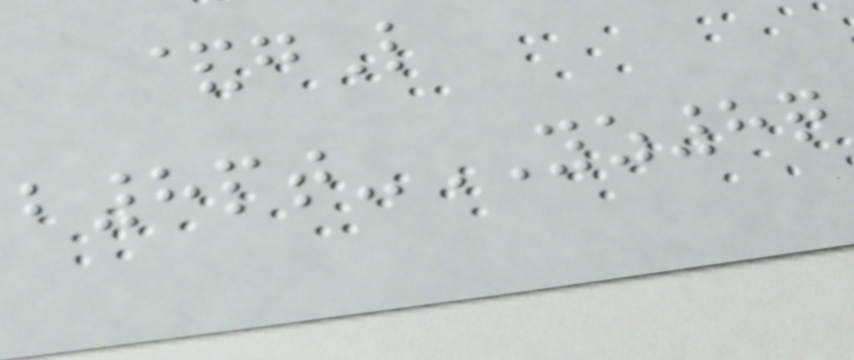&gL
b8pt-YZ8q
